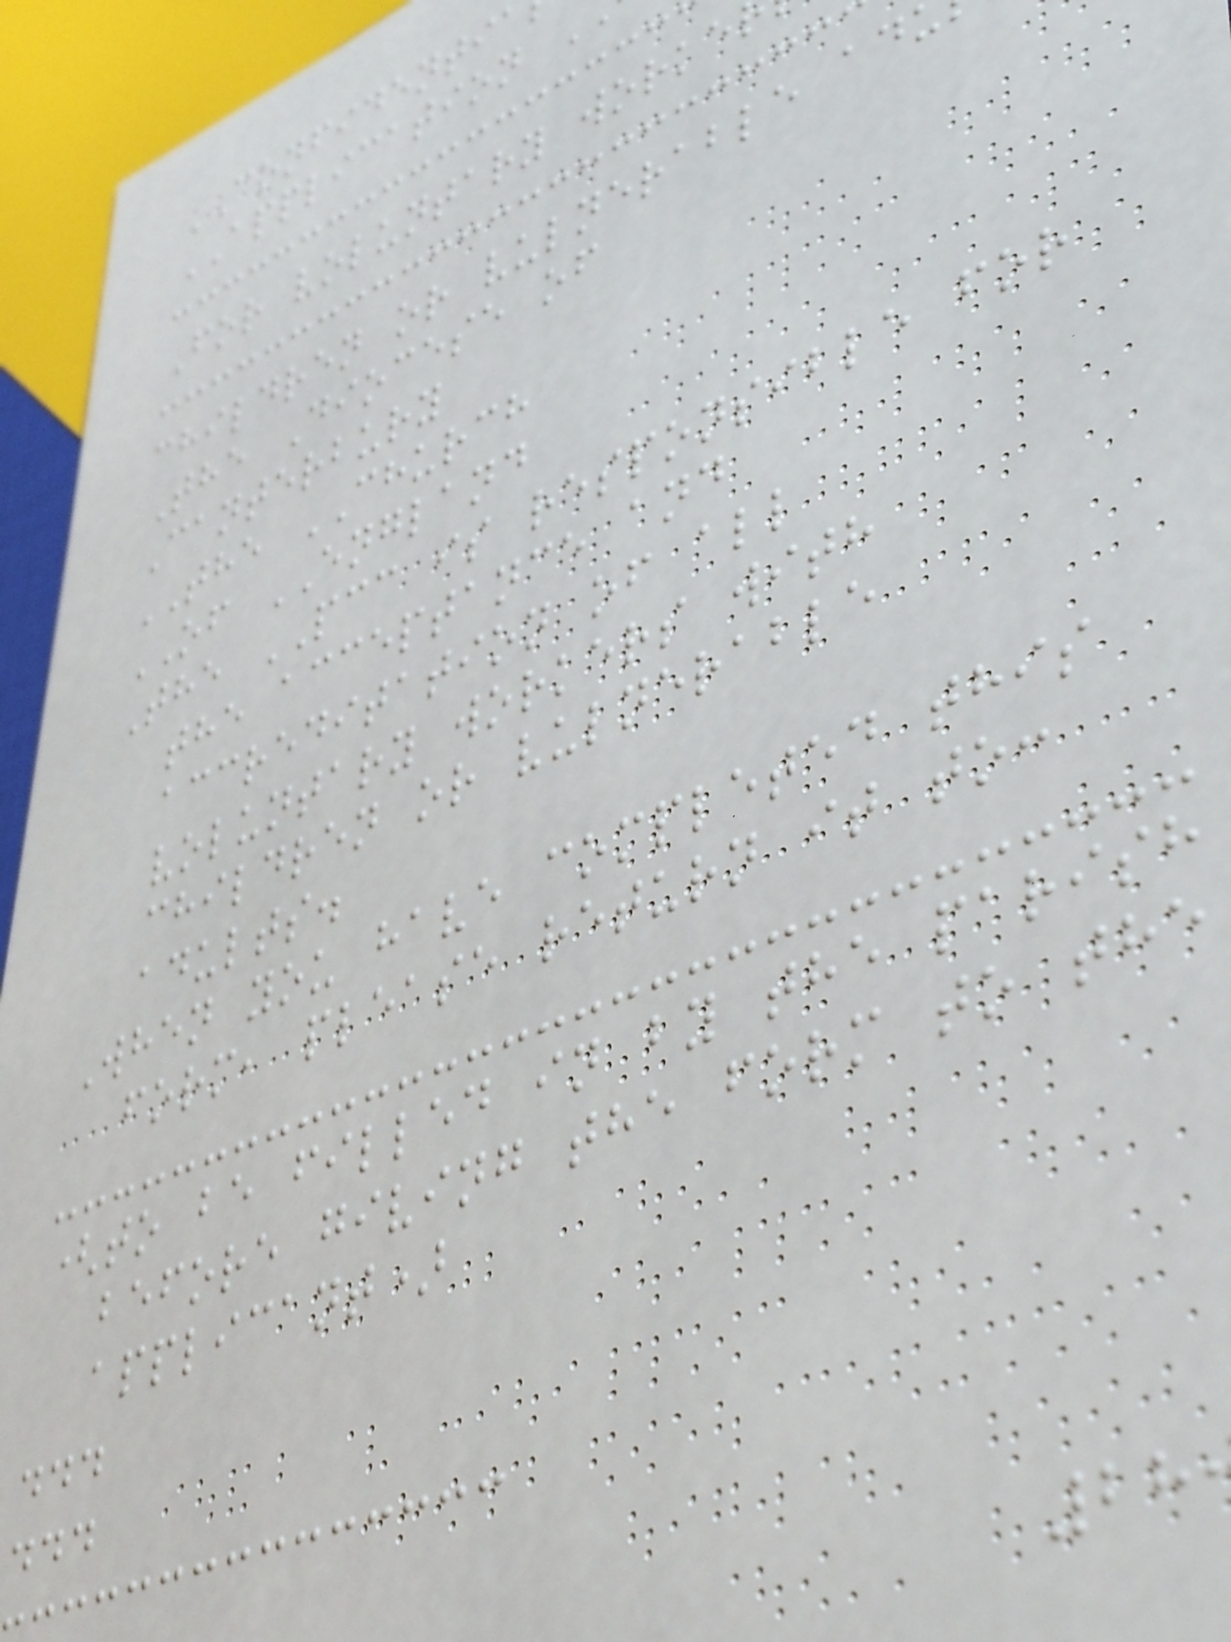CONFIDENTI
APPLICATION
For voluntary worke
children or vulnerable ad
The Diocese of
Canterbury
THE CHURCH
OF ENGLAND
The PCC is responsible for
the acceptance and
accreditation of all
voluntary workers with
children or vulnerable
adults.
When you have completed this
form, please return it to:
(to be filled in by the parish
before giving the form to the
applicant)
...
...
